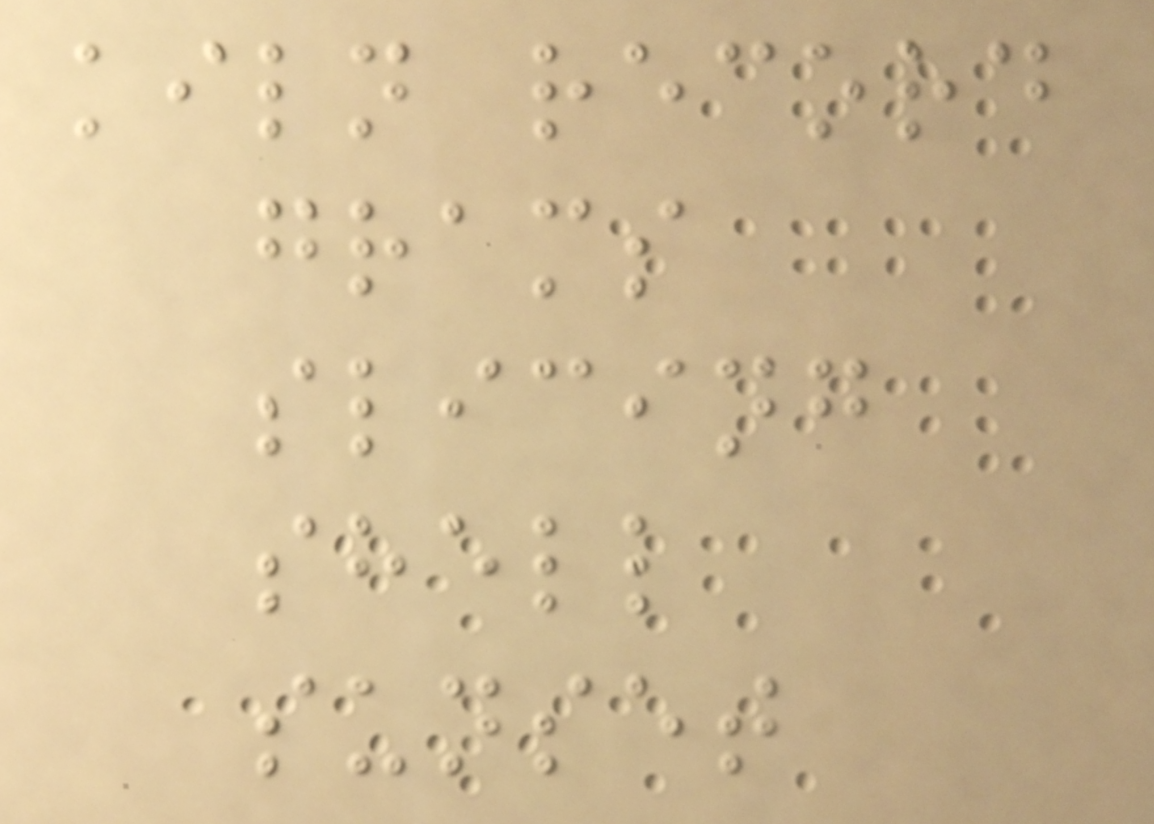kiln record
grams
slicing
shell
sunset
